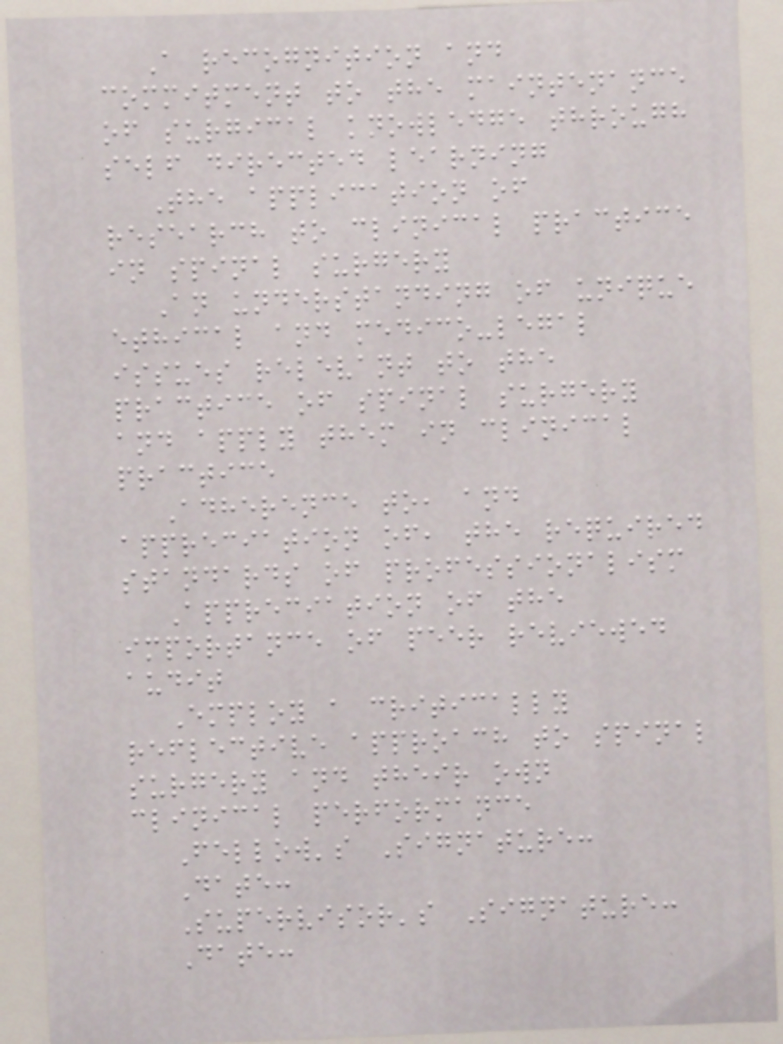A recognition and
commitment to the maintenance
of surgical knowledge through
self directed learning
The application of
research to clinical practice
in spinal surgery
An understanding of unique
ethical and medico-legal
issues relevant to the
practice of spinal surgery
and apply them in clinical
practice
Adherence to, and
appreciation of, the required
standards of professionalism
Appreciation of the
importance of peer reviewed
audit
Employ a critically
reflective approach to spinal
surgery and their own
clinical performance
Fellow's Signature:
Date:
Supervisor's Signature:
Date:
